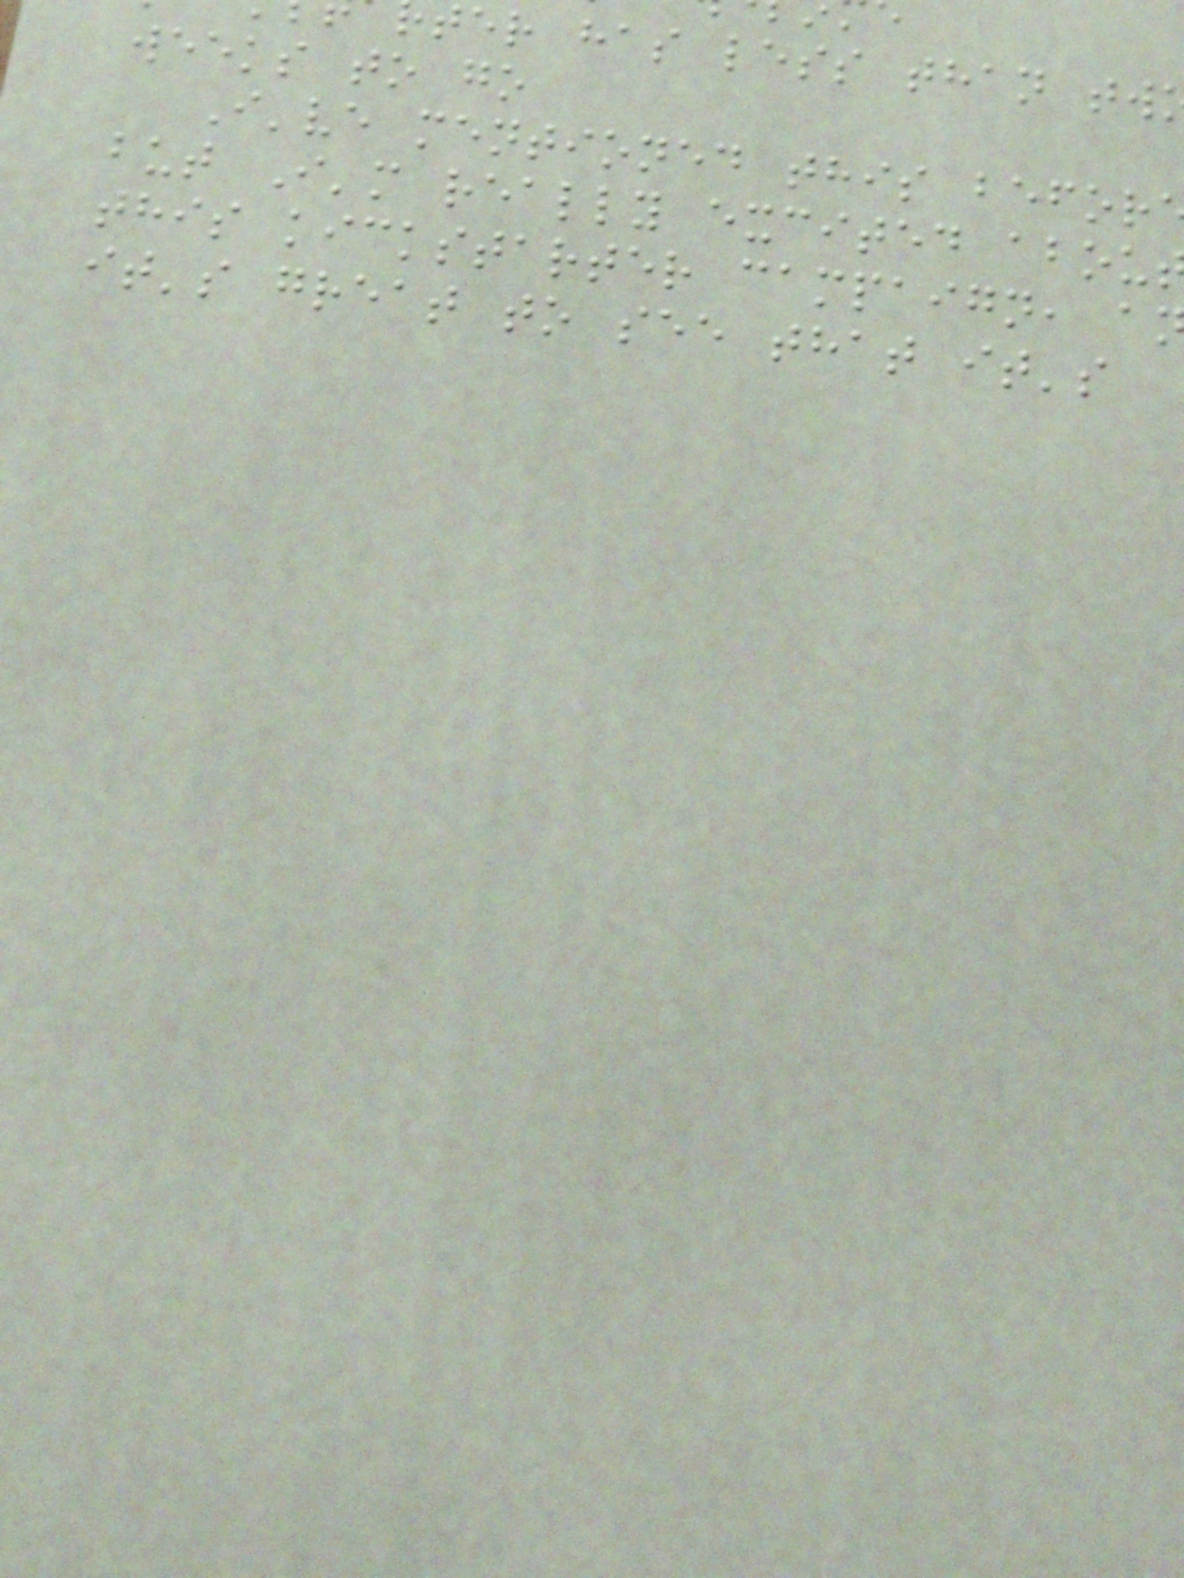ter has less than tw
weeks to go
I've mentioned this befor
but I'm really excited abou
this kickstarter campaign, a
it's great to see that it's
